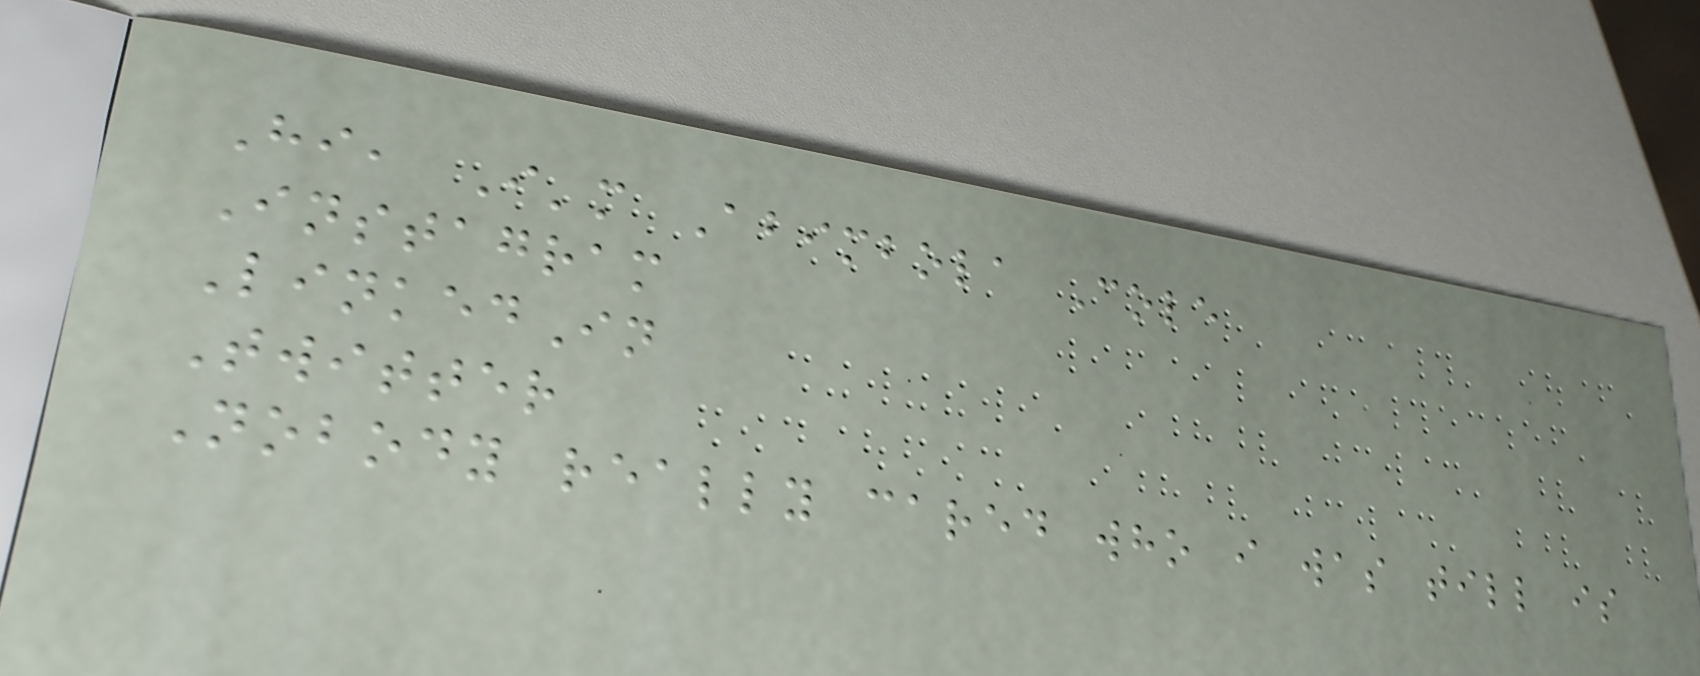Hi, I'm Abimbola Cole
Instagram
LinkedIn
Twitter
Nobody really cared who i was till is
